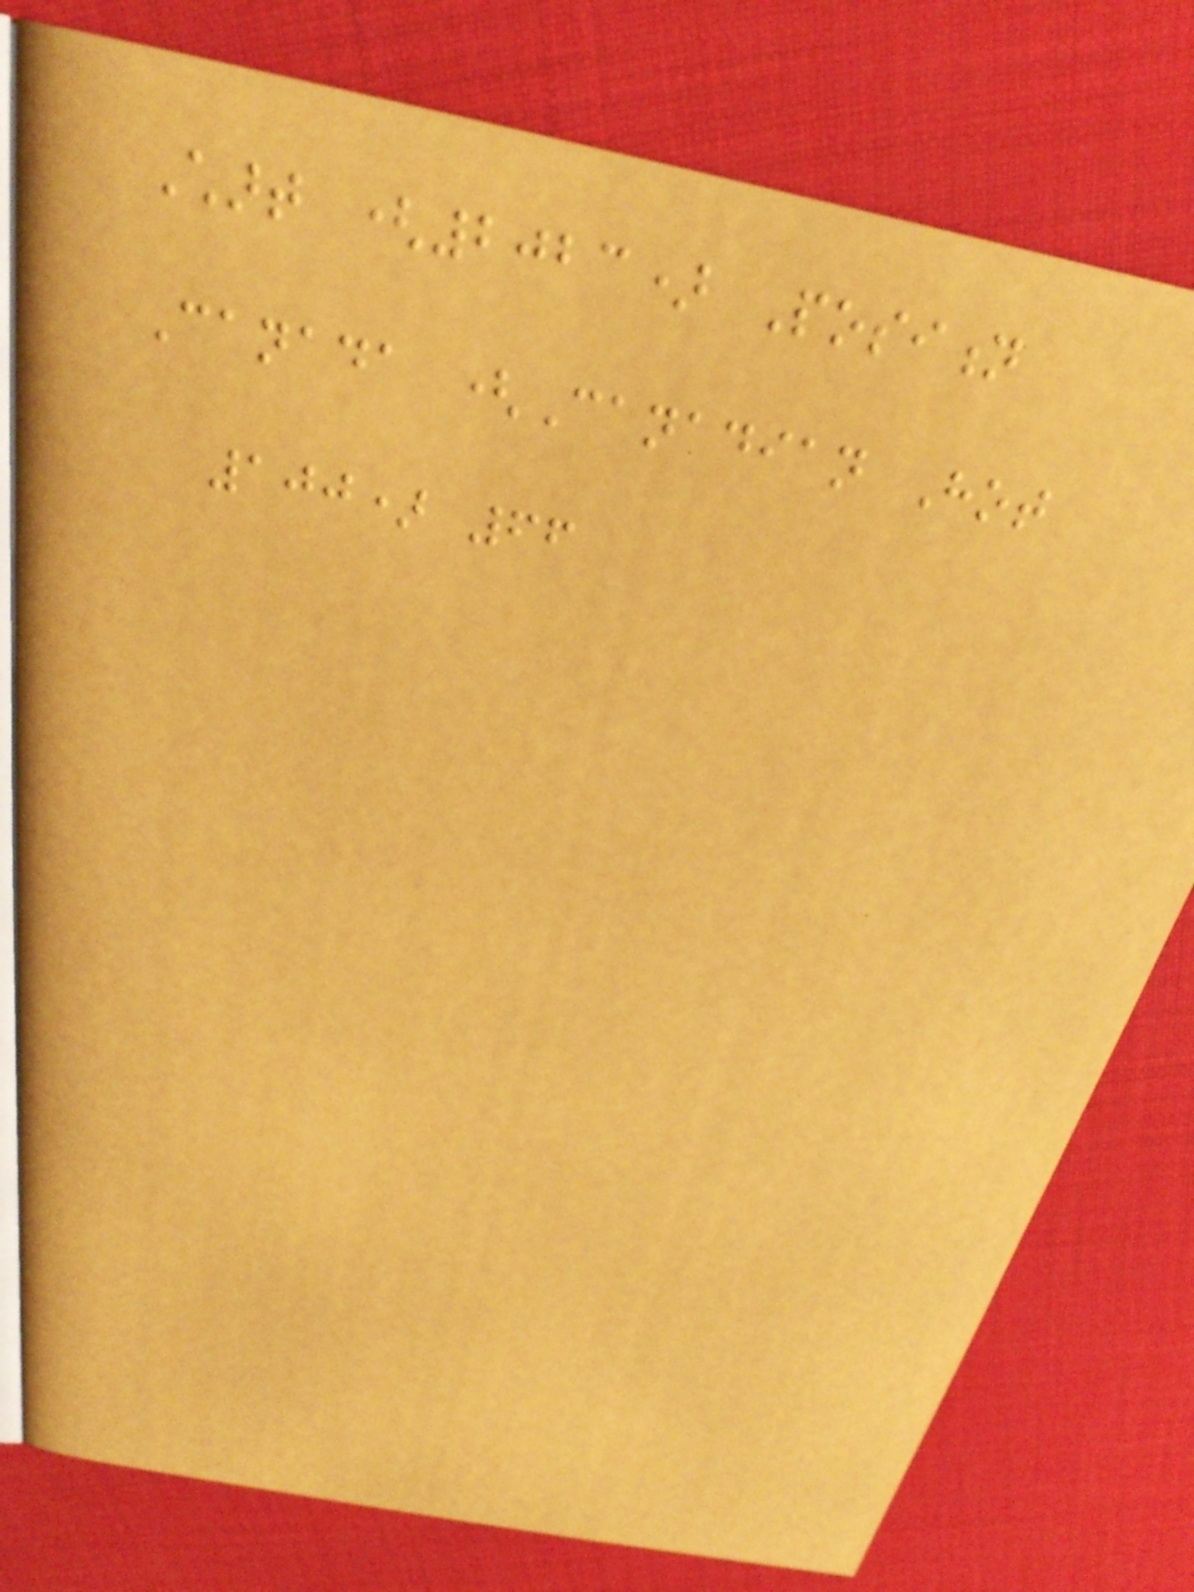Chart (2023) Position
Canada (Canadian Hot
100) 66
